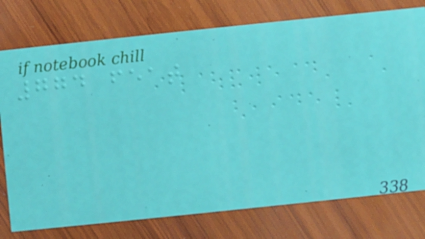774 feat
